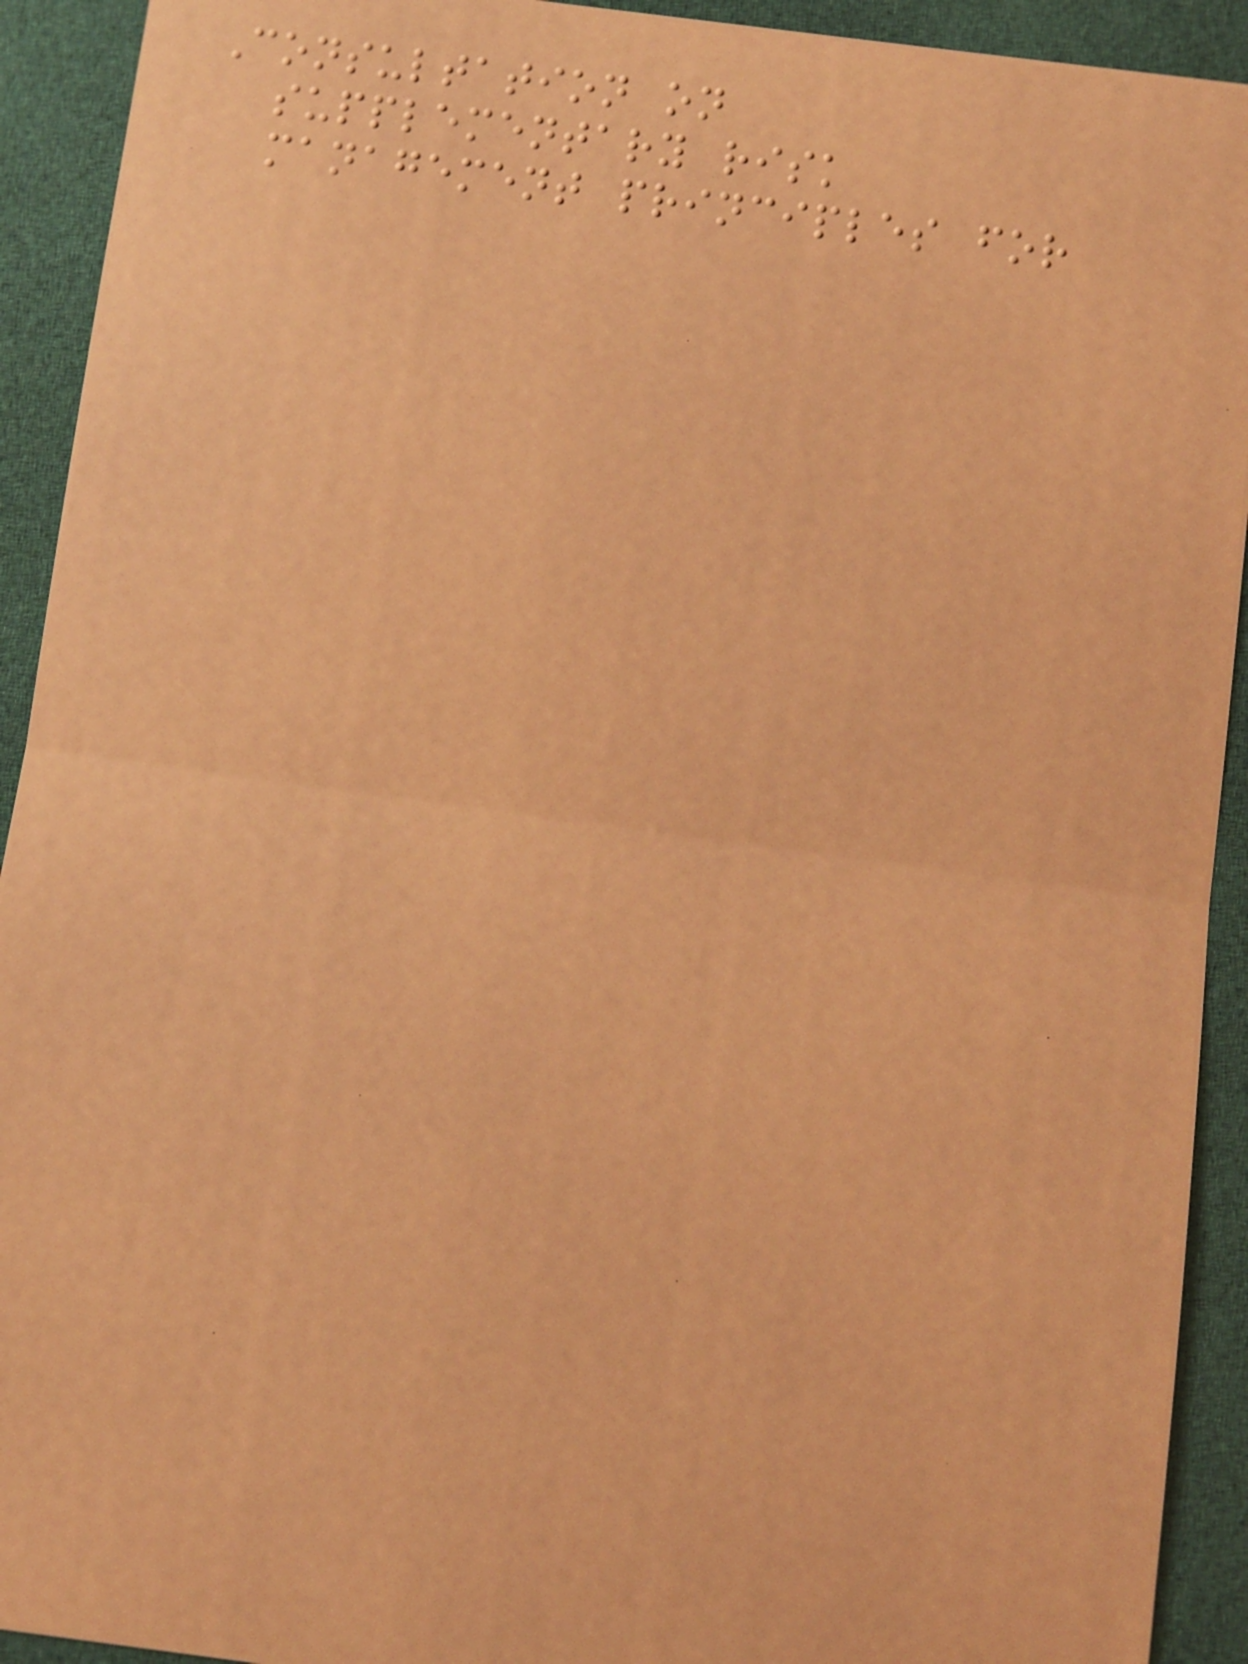Consultation on
supplementary risk
management principles for
